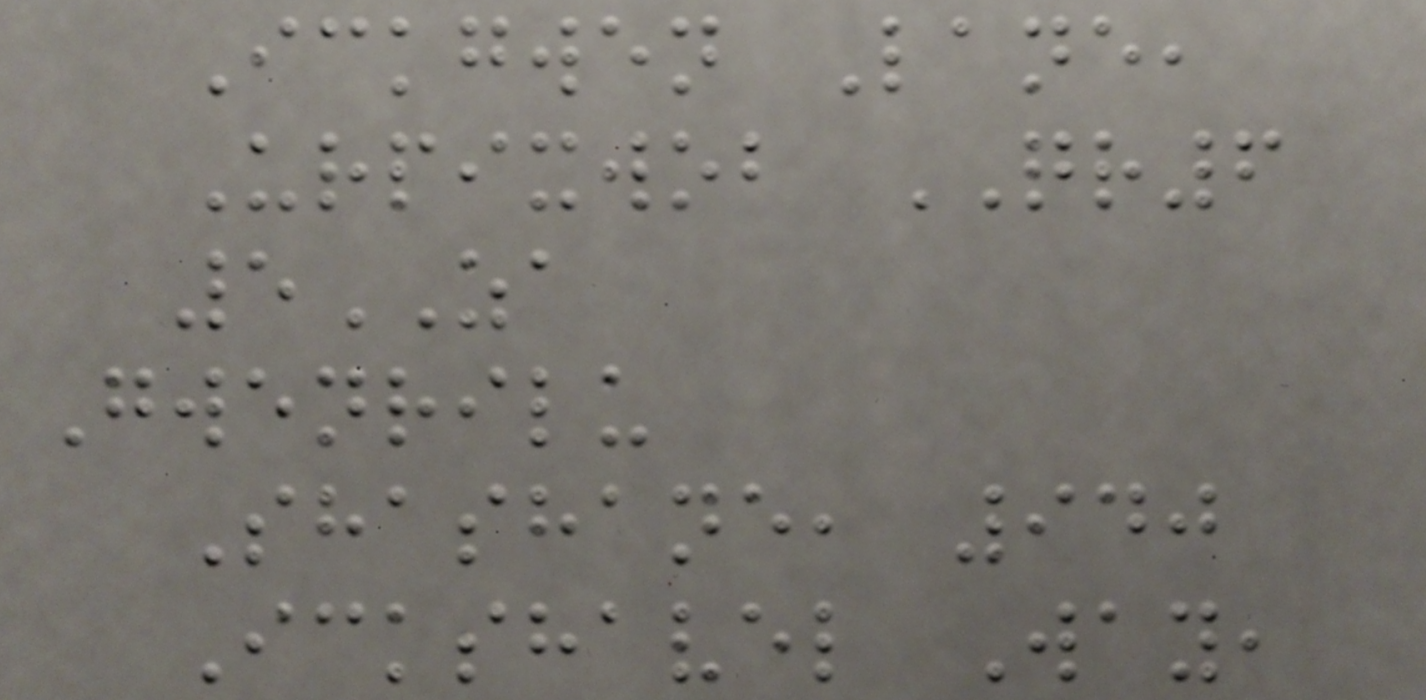Ickgwen Lane,
Urpixwob QR6
5ZA
Gwenrilu
Shashane, 940
Ickshavel Way,
